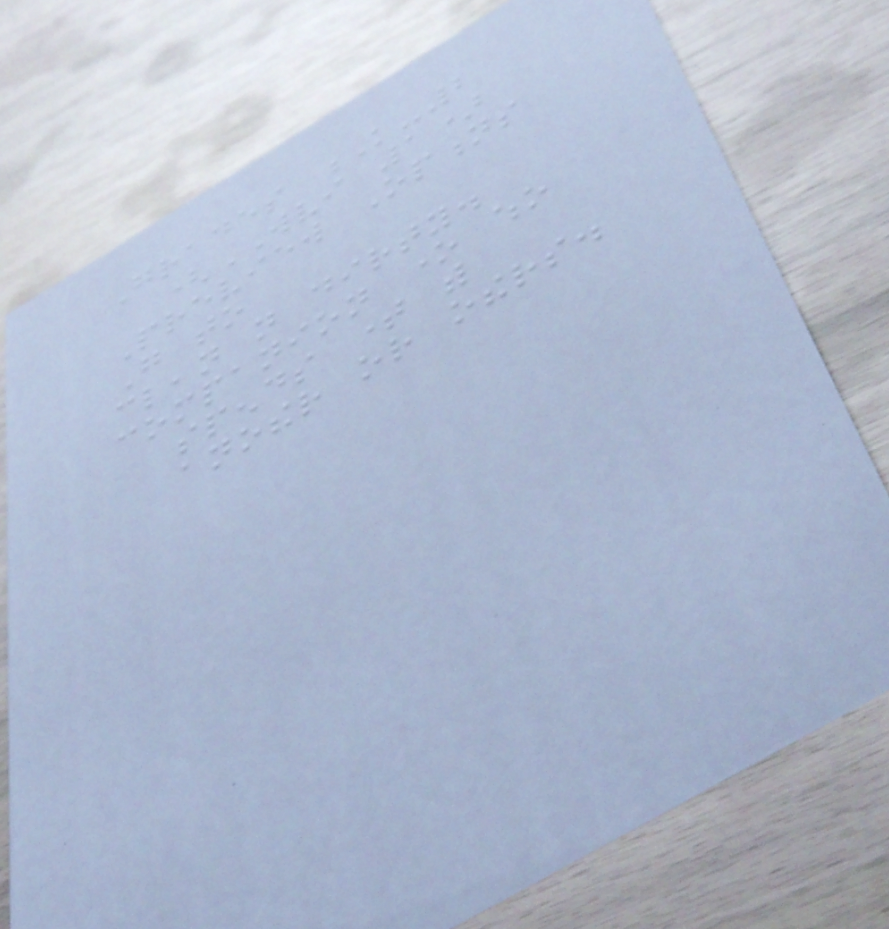Grades K-2
(WVI 1)
Preview Options
Go to
clean not dirty.
companion one who
spends time with
another or others.
